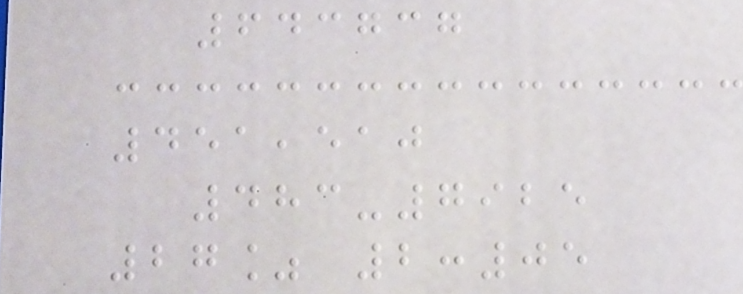643737
451,510
483-7925
27% 2:05
